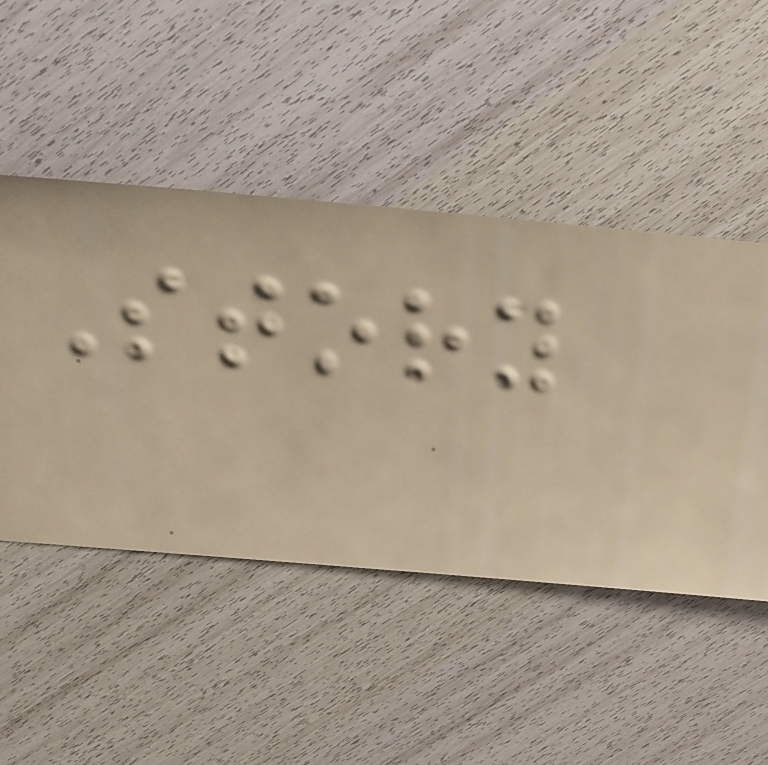Story
